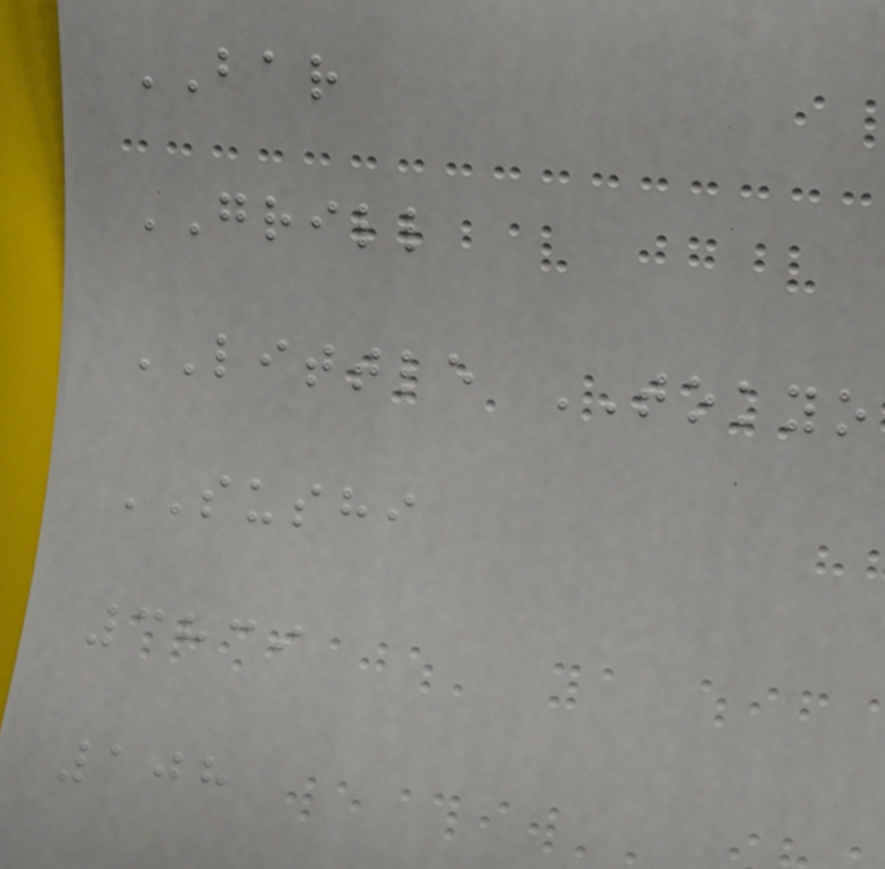BAR
GRILL
LITTLE TOKYO
SUSHI
3839
108
